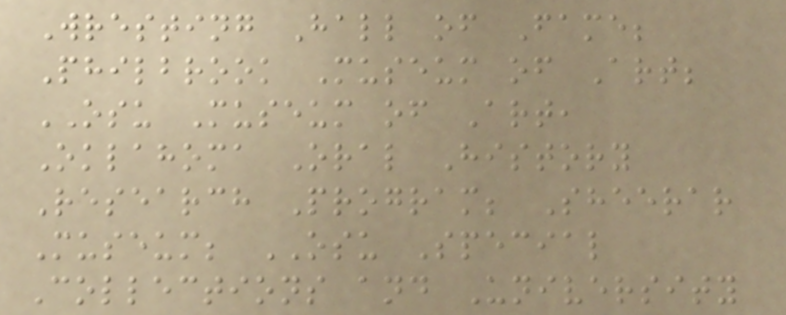Wresting Hall of Fame;
Philbrook Museum of Art;
OSU Museum of Art,
Oklahoma Oral History
Research Program; Sheerar
Museum; OSU Special
Collections and University
